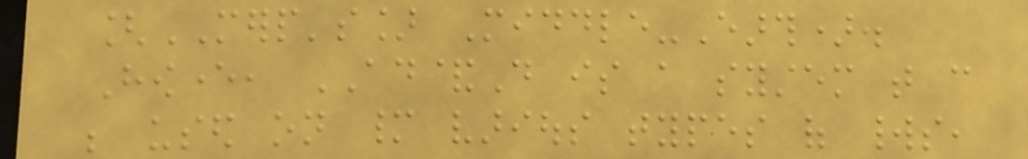[MERP's] Middle-Earth).
However, AD&D is a system that can
be used on many various types of worlds,
